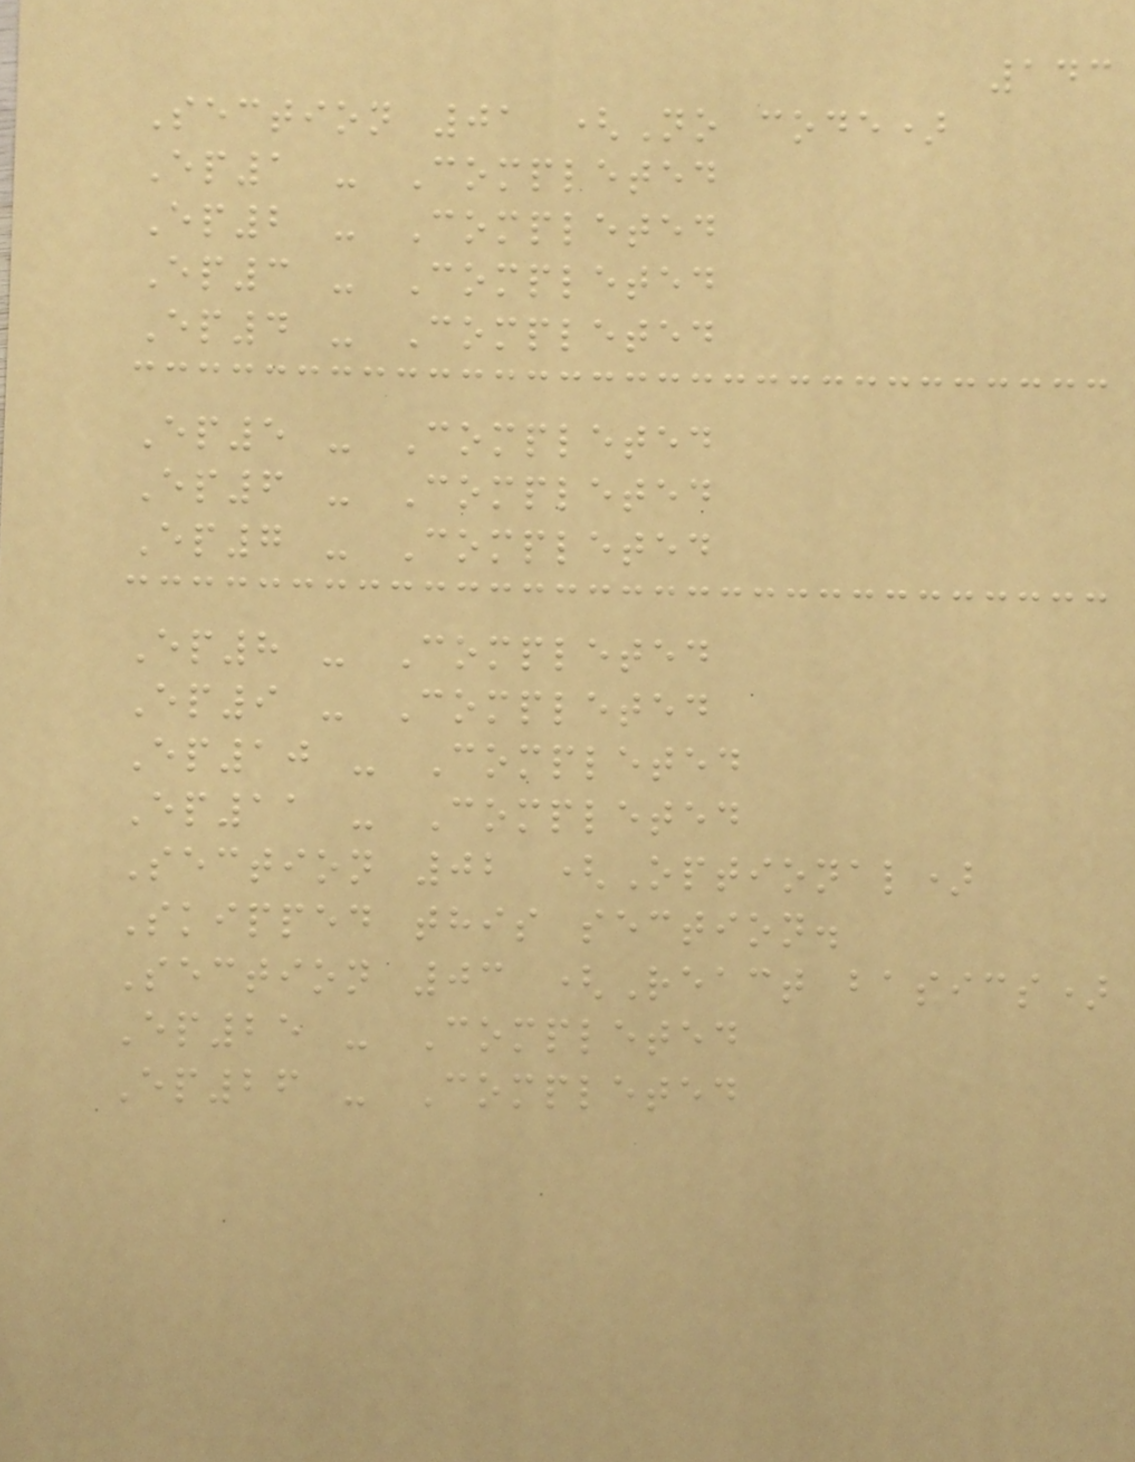143
Section 01 (No code)
Ep1 - Completed
Ep2 - Completed
Ep3 - Completed
Ep4 - Completed
Ep5 - Completed
Ep6 - Completed
Ep7 - Completed
Ep8 - Completed
Ep9 - Completed
Ep10 - Completed
Ep11 - Completed
Section 02 (Optional)
Skipped this section.
Section 03 (React basics)
Ep25 - Completed
Ep26 - Completed
